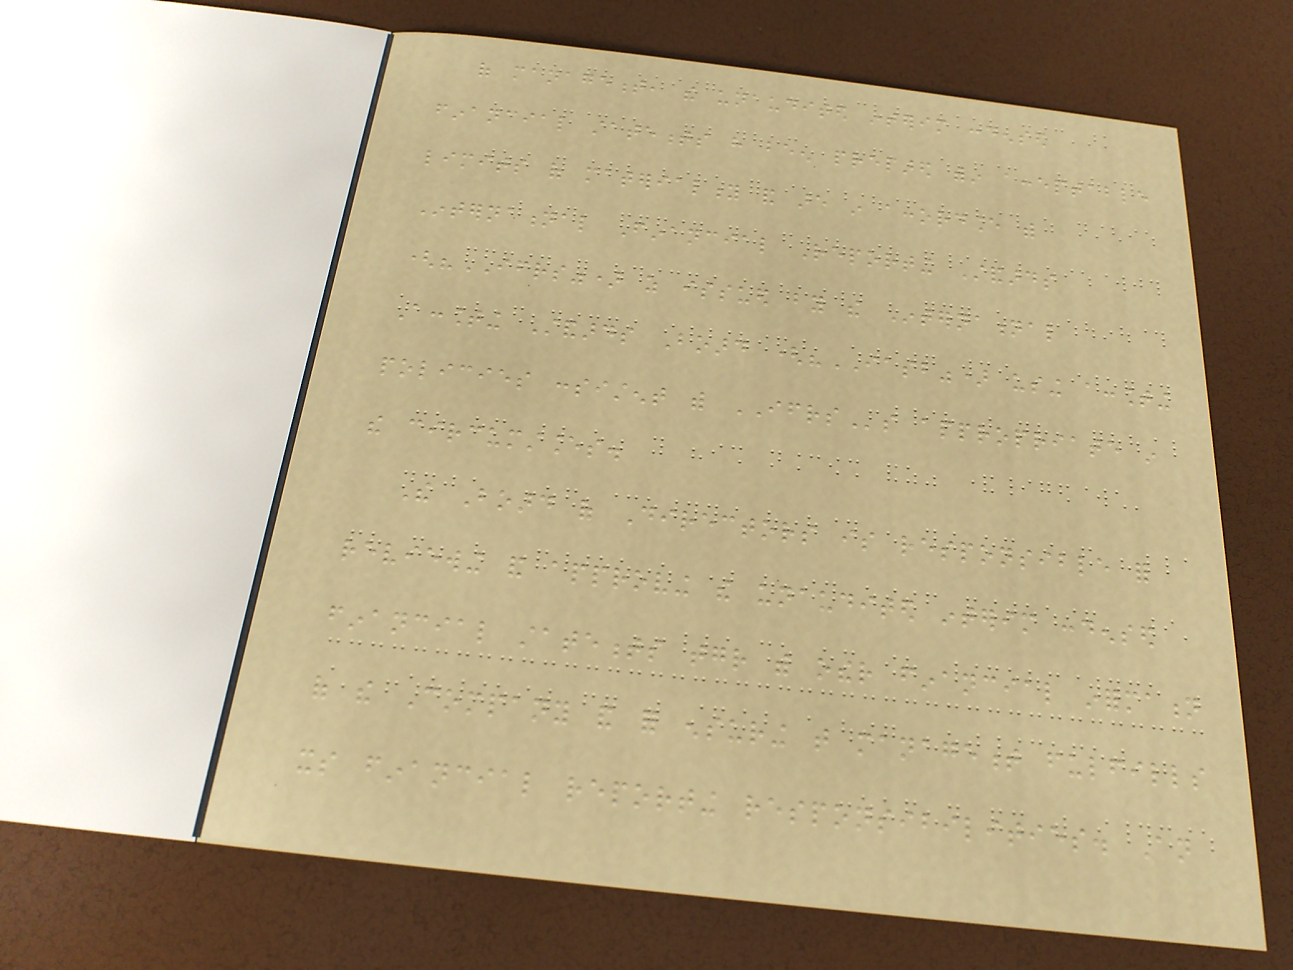of management, the unaudited interim condensed
financial statements have been prepared within acceptable
limits of materiality and are in accordance with
International Financial Reporting Standards
("IFRS") as issued by the International
Accounting Standards Board ("IASB") using accounting
policies consistent with IFRSs appropriate in
the circumstances.
The Board of Directors is responsible for
reviewing and approving the unaudited interim condensed
financial statements together with other financial information
of the Company and for ensuring that management fulfills
its financial reporting responsibilities. An
